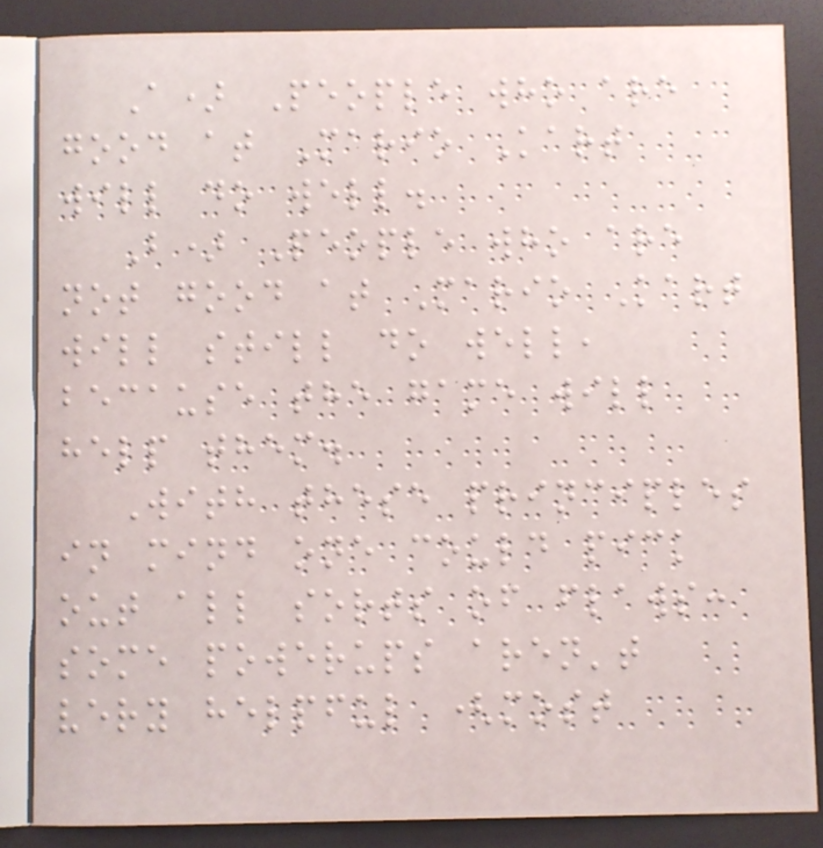A) People who are
good at Mario Kart
will do well.
B) People who are
not good at Mario Kart
will still do well,
because the game will
help them.
With these principles
in mind one could pick
out all sorts of flaws:
some powerups aren't
very helpful (most
